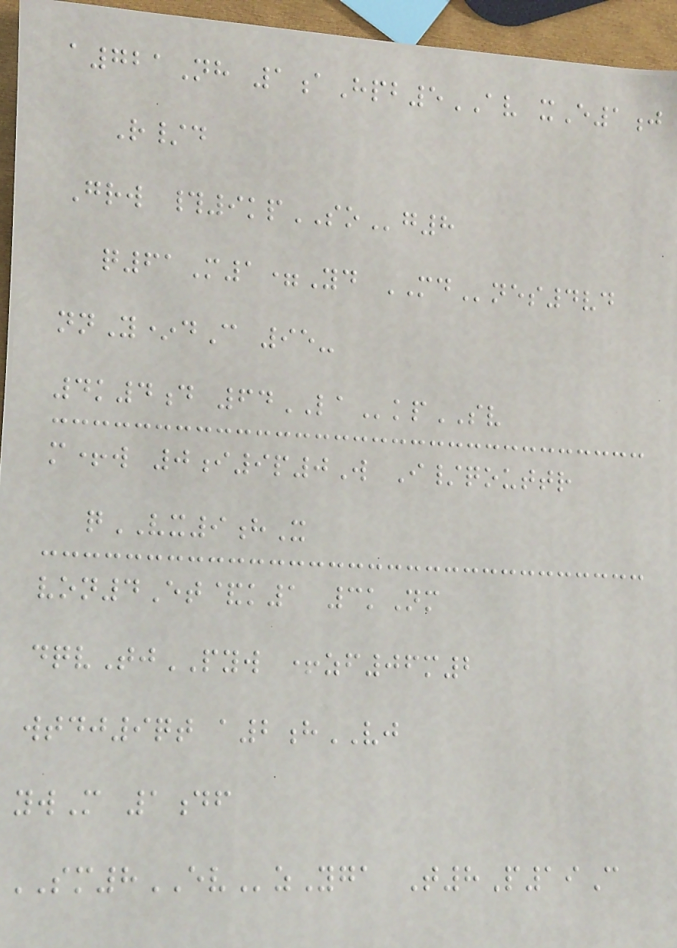a721Nh 1aHpb5AV xE1j
R/d
Grw #9kpSOg8
q61M1=Yd MDnes4vd
nnY*dC 95-
4k4d 64LAkpSV
m+w 0i9p0W I/qouttr
qVX9hX
von4Et&k1 3kNm
dqvTjPYW +zf06m2
wtdj9qt a2hVJ
ywM 1df
SM8EVzYga T8P19C
